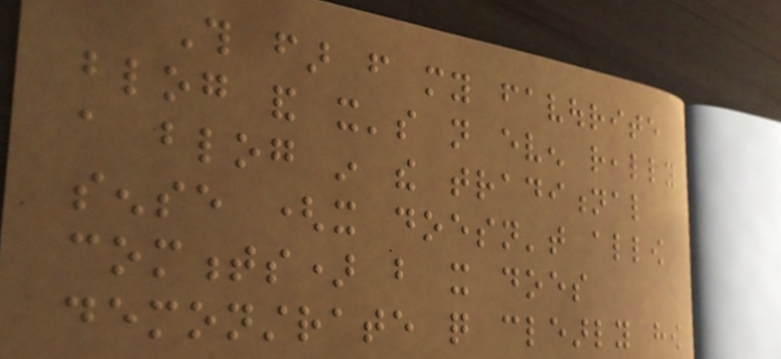This far from my favourite
blog and it's not even really
a blog in the traditional
sense (it doesn't allow
comments) but it does
demonstrate quite clearly how
